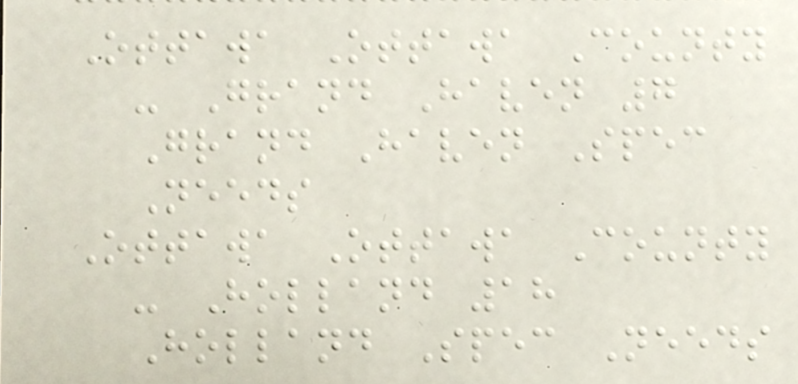Ottawa Ottawa County
- Grand Haven 7
Grand Haven Spec
Needs
Ottawa Ottawa County
- Holland 18
Holland Spec Needs
